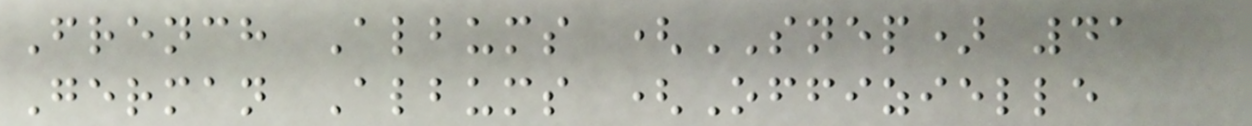French Albums (SNEP) 41
German Albums (Offizielle
